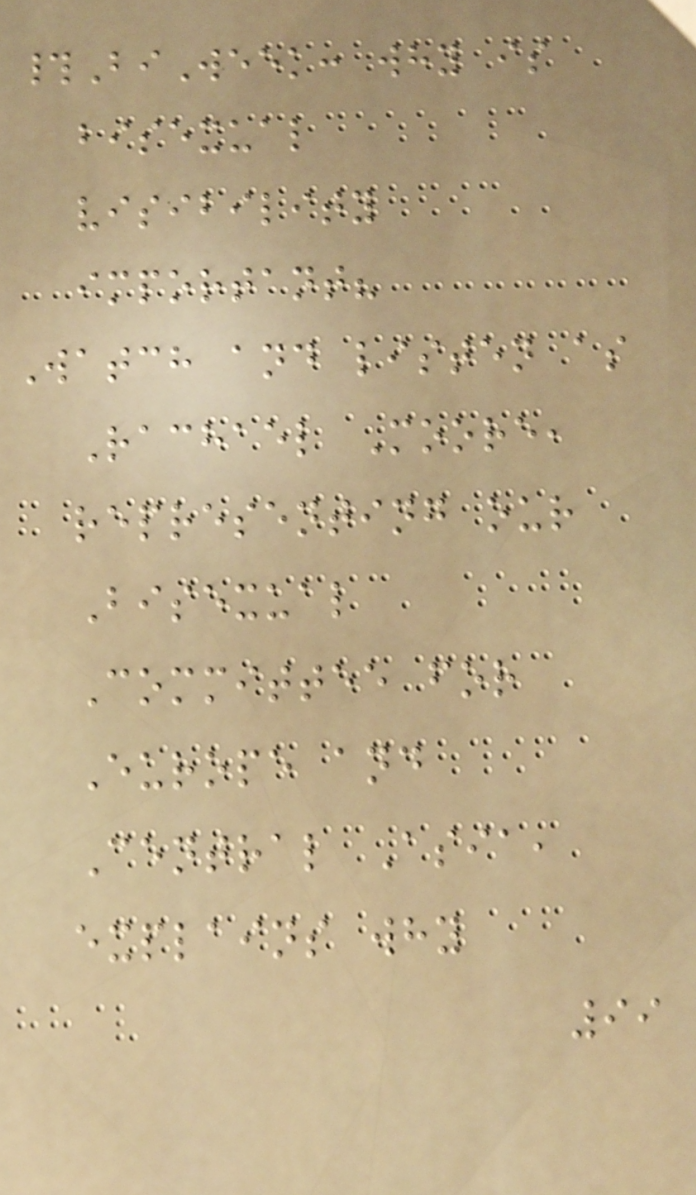#BiWeek: why is
bisexual
visibility
important?
Watch and listen as
Rachael Moore,
representing our
Bisexual
Committee for
Europe and
Central Asia,
explains why
99
